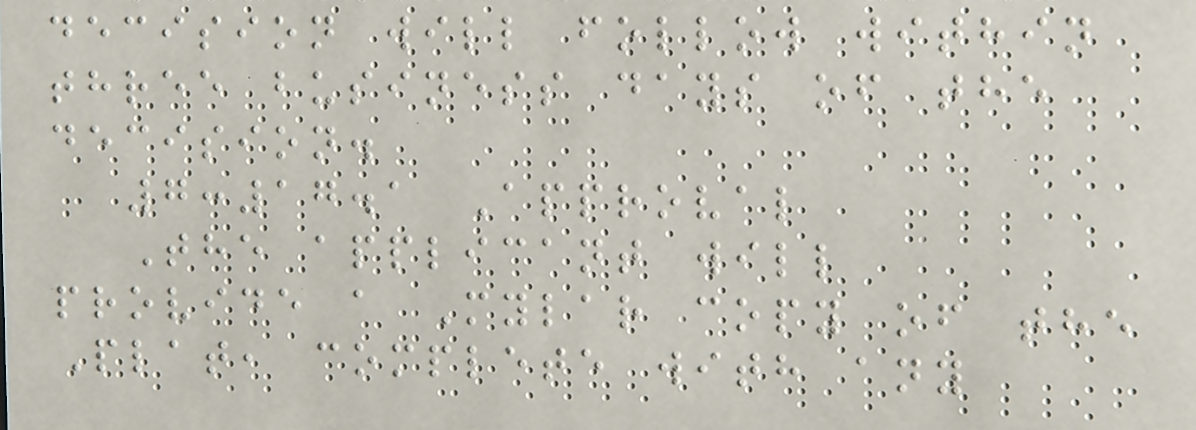decision will follow within
three business days of the
decision.
7:17.1 Approval
The applicant will
provide a Mylar copy of the
Plat, complete with any
